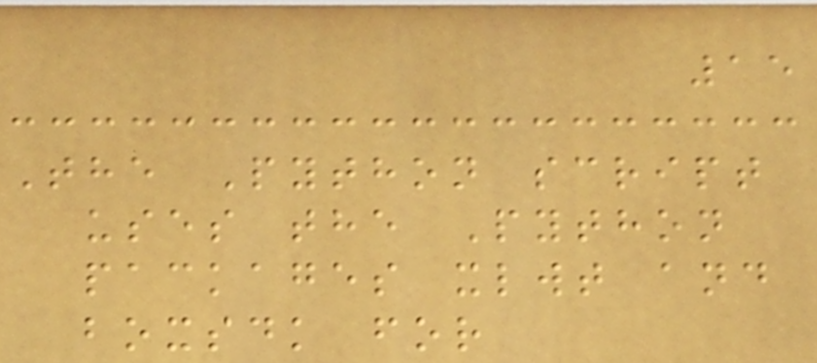15
The Python script
uses the Python
packages xlwt and
boxsdk for
